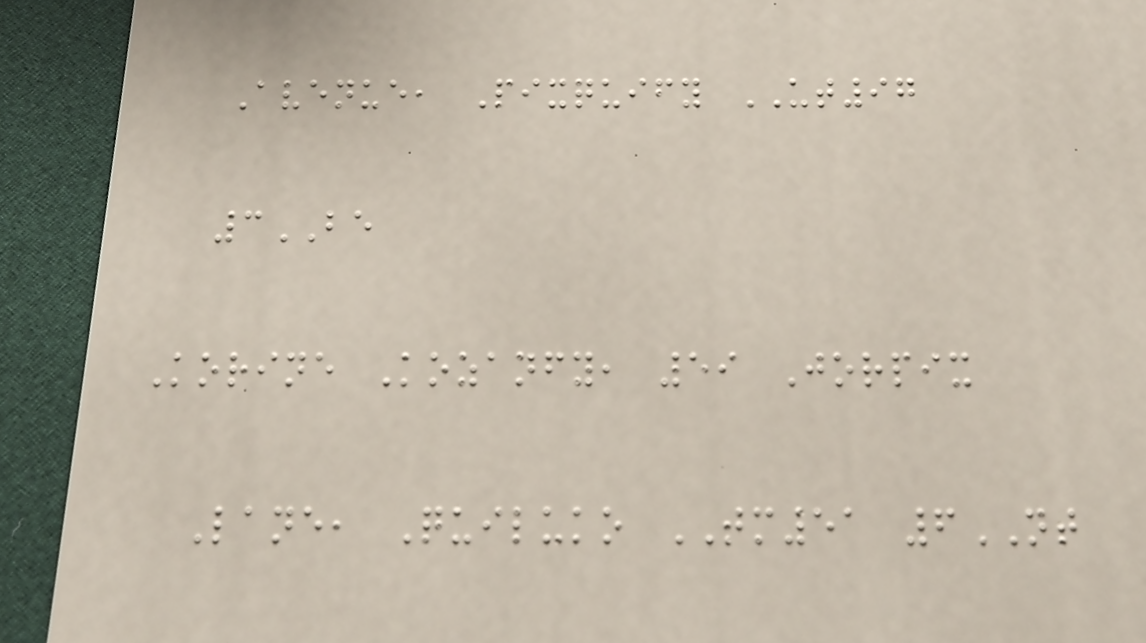Avenue, Pixquify UT97
3BE
Korine Kozanfy, 59 Jorpix
Lane, Quiluko TM51 6NT
